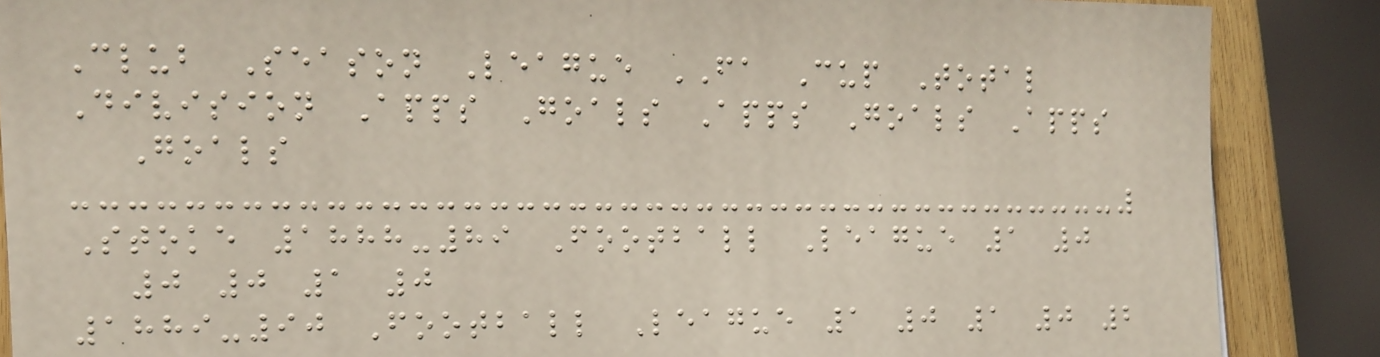Club Season League FA Cup Total
Division Apps Goals Apps Goals Apps
Goals
Stoke 1888-89 Football League 1 0
0 0 1 0
1889-90 Football League 1 0 1 0 2
